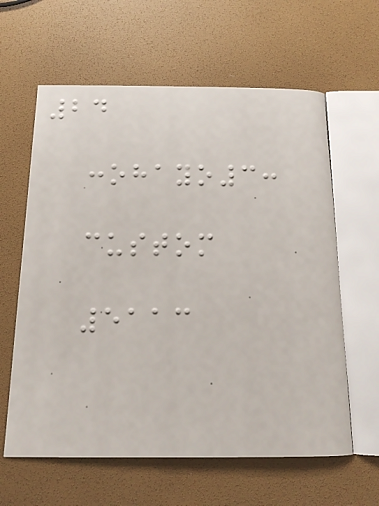24
:ohayo3:
custom
5113
